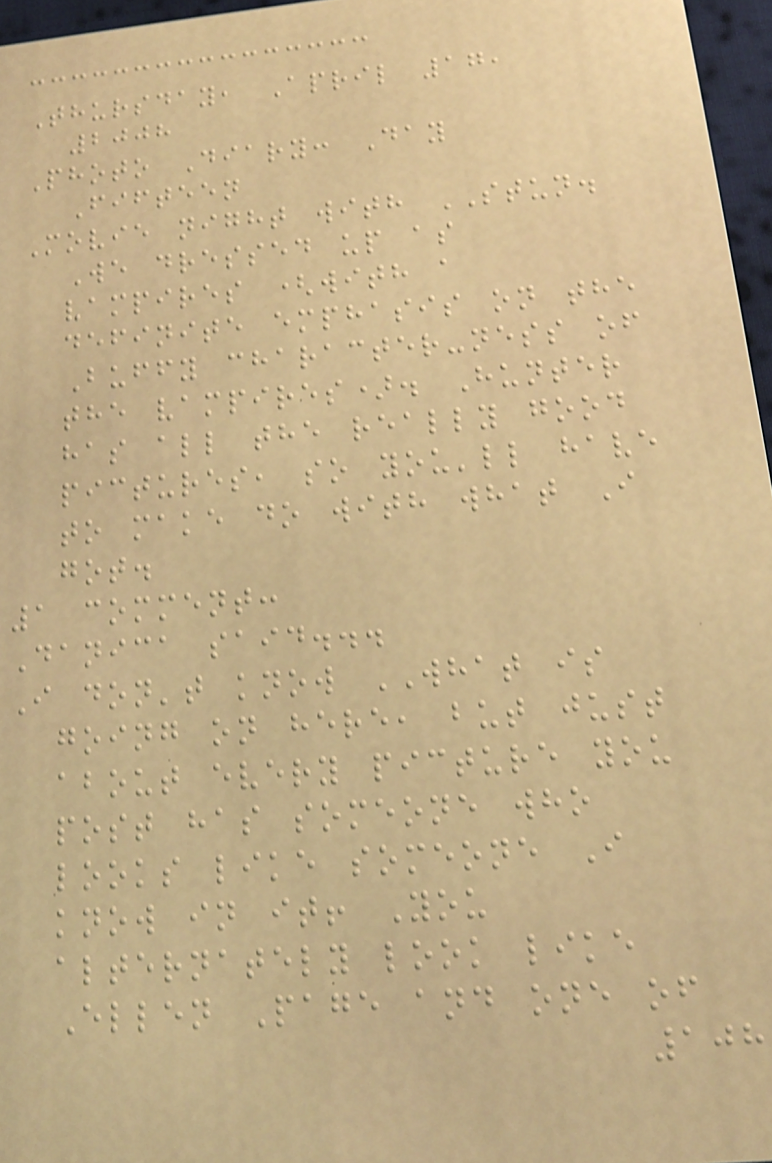Thursday, April 17,
2008
Photo Diary: Day
Fifteen
Movie night with STUN.
We dressed up as
vampires (with a
definite emphasis on the
Buffy character-ness of
the vampires). Hunter
has all the really good
pictures, so you'll have
to make do with what I
got.
1 comment:
Danica said...
I don't know WHAT is
going on here, but just
about every picture you
post has someone who
looks like someone I
know in it! You
alternately look like
Ellen Page and one of
108
